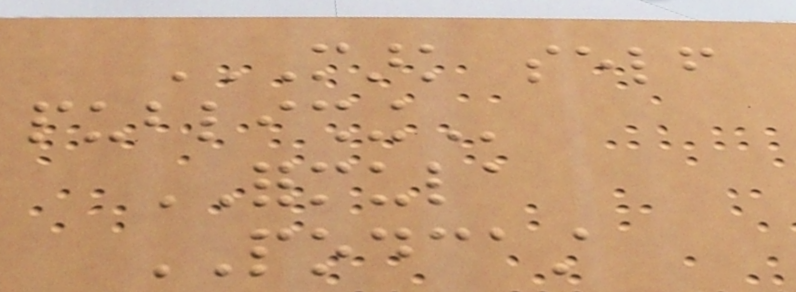MARK SELF
PUBLISHING
FORMULA
PODCAST
